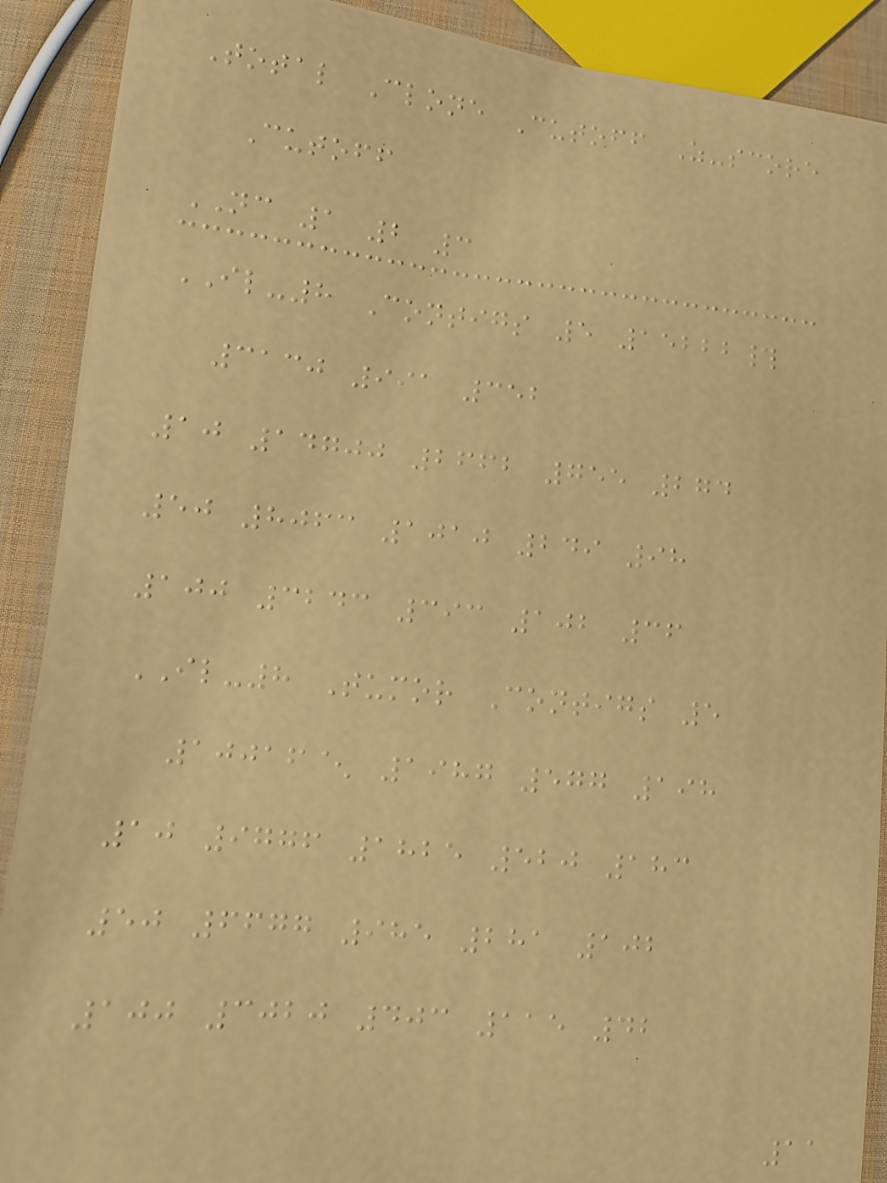Total Clone Cutoff Z-score
Cutoff
NC 1 2 3
IL-8 Contigs 5 15222#
3130 991 352
10 14700 2662 755 274
50 8063 1010 249 98
100 3243 393 102 36
IL-8 Tumor Contigs 5
10016^ 1987 577 198
10 9776 1825 520 183
50 6677 985 281 102
100 3020 403 115 42
11
